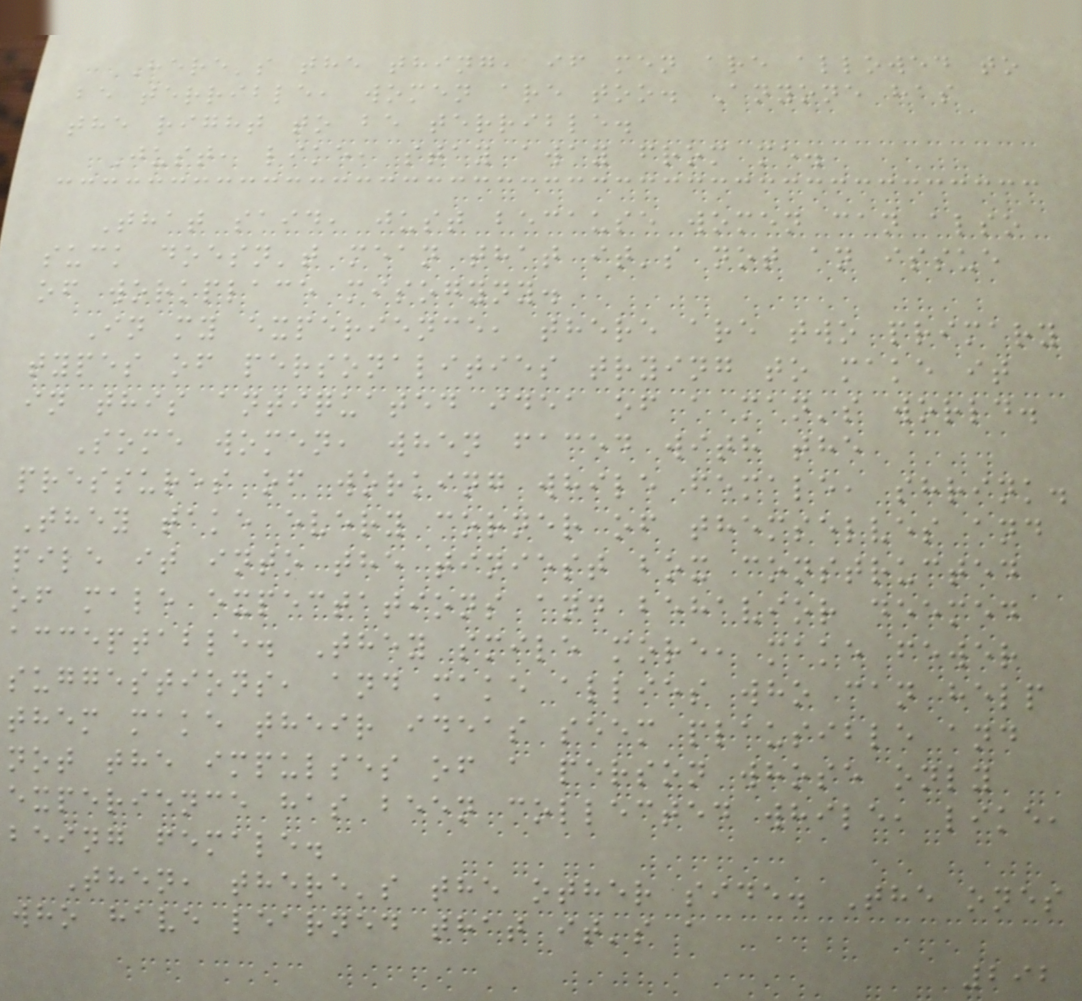Here's the thing, if men are allowed to
be terrible, women are too. Anyone has
the right to be terrible.
Just, like, stay away from me.
That said, just because women can also
suck doesn't mean that it's not an issue
of workplace misogyny.
In my experience, there are two primary
types of personalities trying to make it
in this antiquated idea of a man's world.
Some women, when faced with the
pressures of working while female, shrink.
They take every corner of themselves and
pile it into the tiniest box constructed
of male expectations and behavior deemed
acceptable. They smile more, make fewer
suggestions, and make allies who can help
them make their ideas seem plausible and
not the impulses of a person whose only
experience has been collected while, like,
being female.
Then, there's the other side. The ones
who have learned that it's a
292
